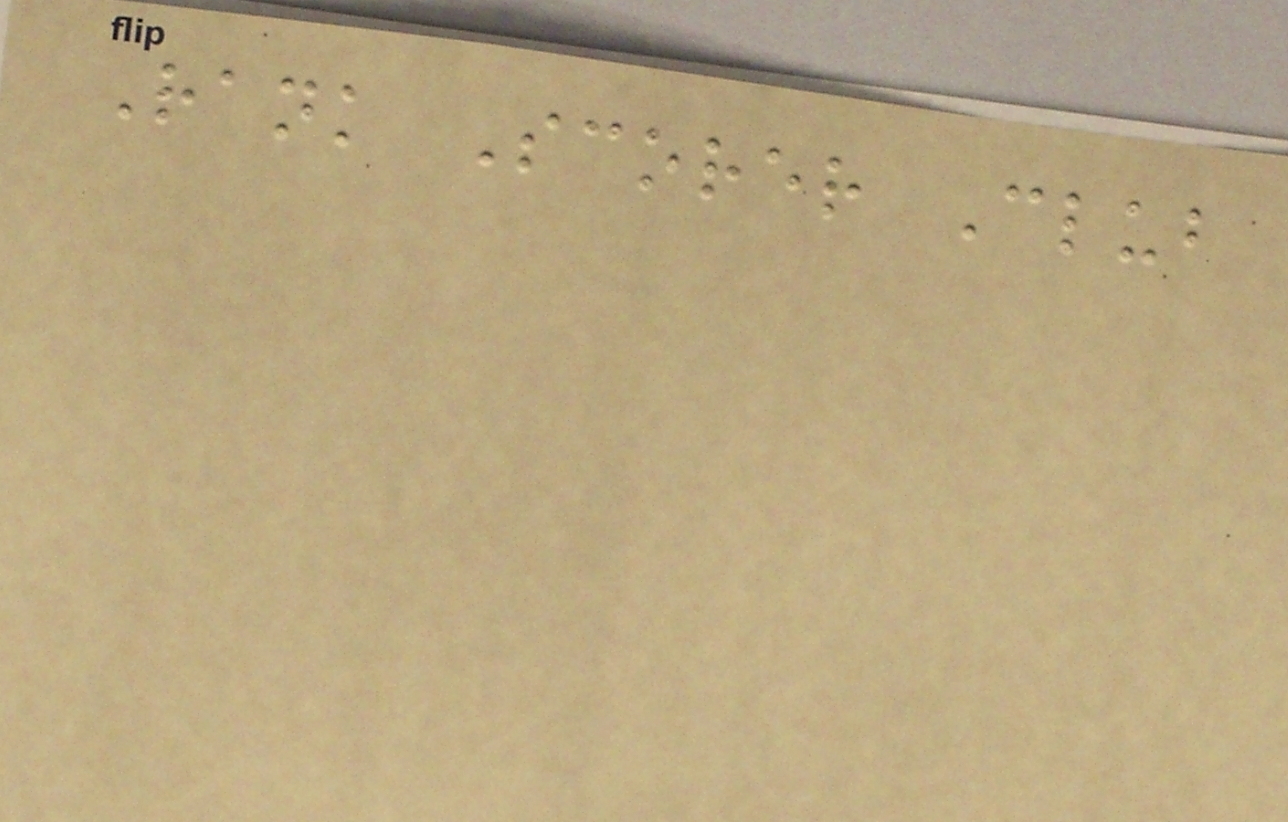Rank Scorer Club
